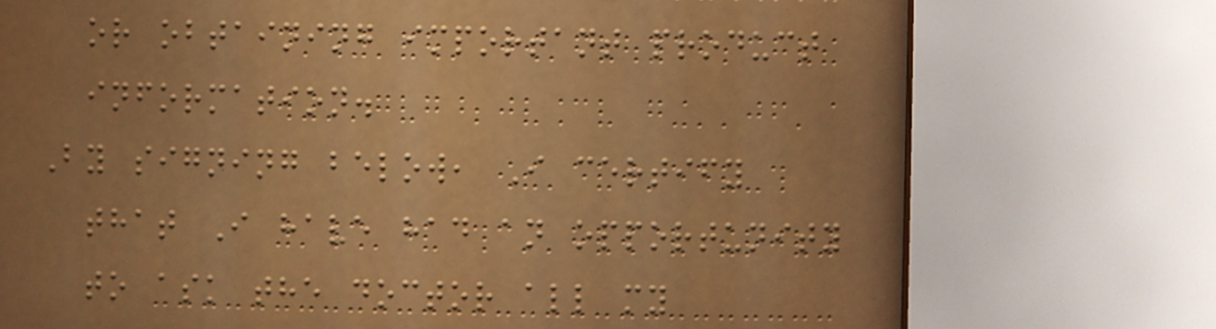or obtaining important product
information.
By signing below, I certify
that I have had an opportunity
to ask the doctor all my
